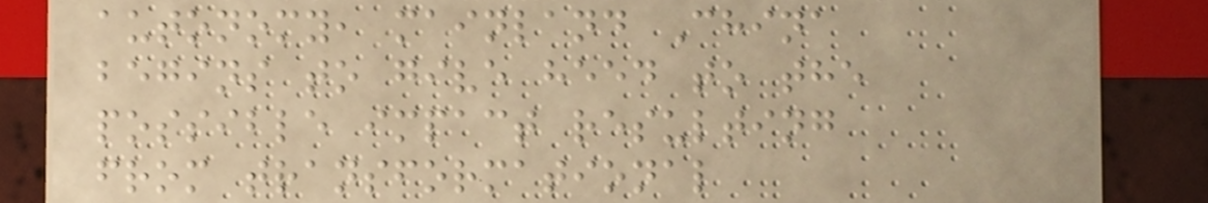autonomy, mainland China
begins to give heed to the
possible impact resulting
from transformational
